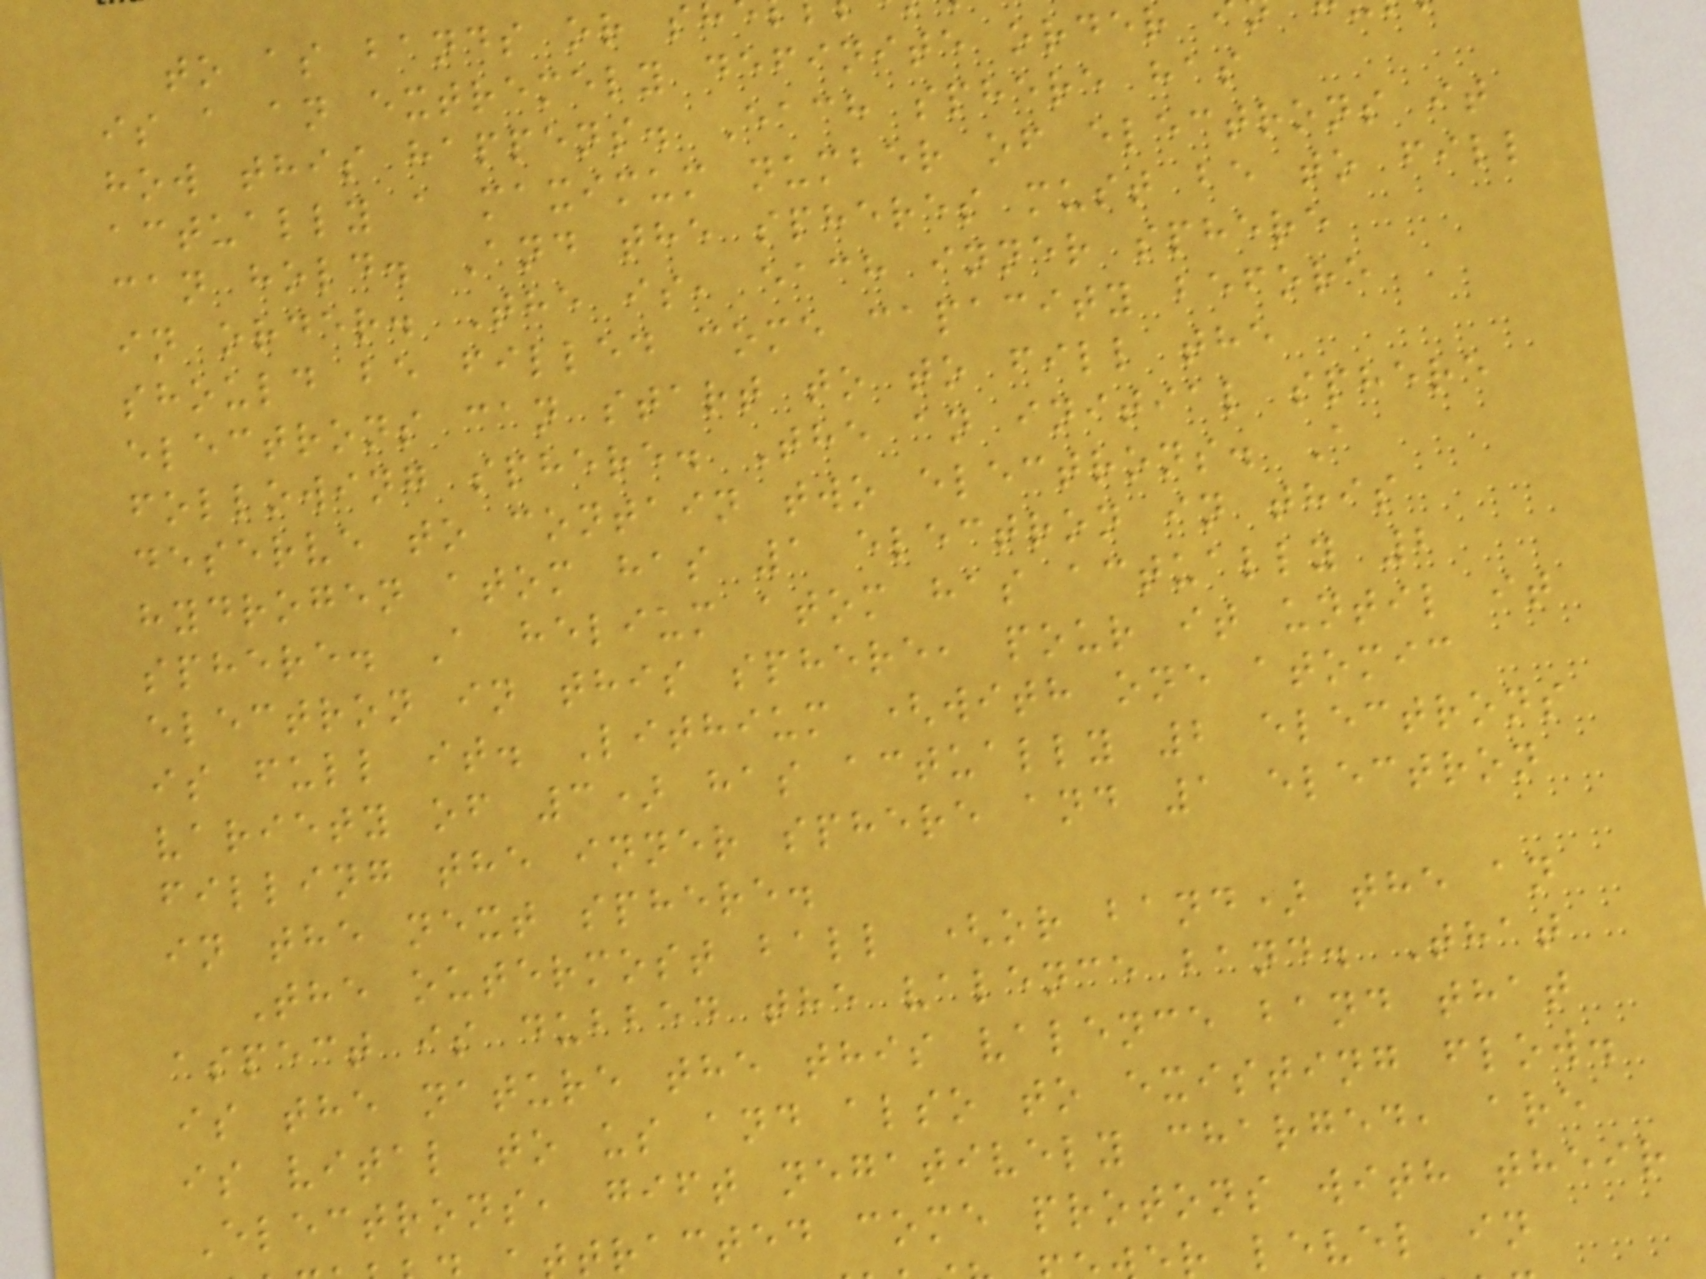to as bands or s
is a an extremely definite order
how this happens. Each sphere has
actually a maximum number of electrons it
can hold. And the spheres must be to fill
in order. The is, each inner sphere
should be filled come capacity before
electrons can start to to fill the
following sphere. The an initial sphere
deserve to contain two electrons. A
hydrogen atom has 1 electron in this
sphere. A helium atom has actually 2
electron in this sphere, pour it until it
is full it. Lithium (with one atomic
variety of 3) has actually 2 electrons
filling the inner sphere and 1 electron
in the next sphere.
The outermost ball (or band) the an
aspect is dubbed the valence band. That
is the nature the this valence band that
is vital to us and also to existing flow.
Electrons, gift negatively charged, are
tracted come protons with their
